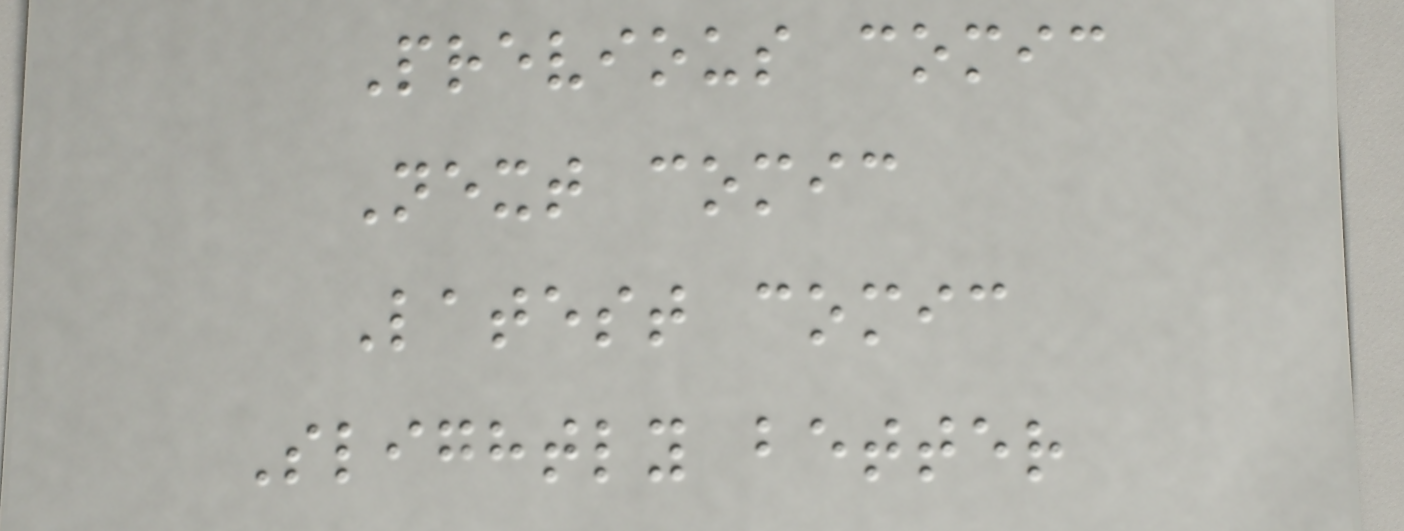Previous comic
Next comic
Latest comic
Slightly better
